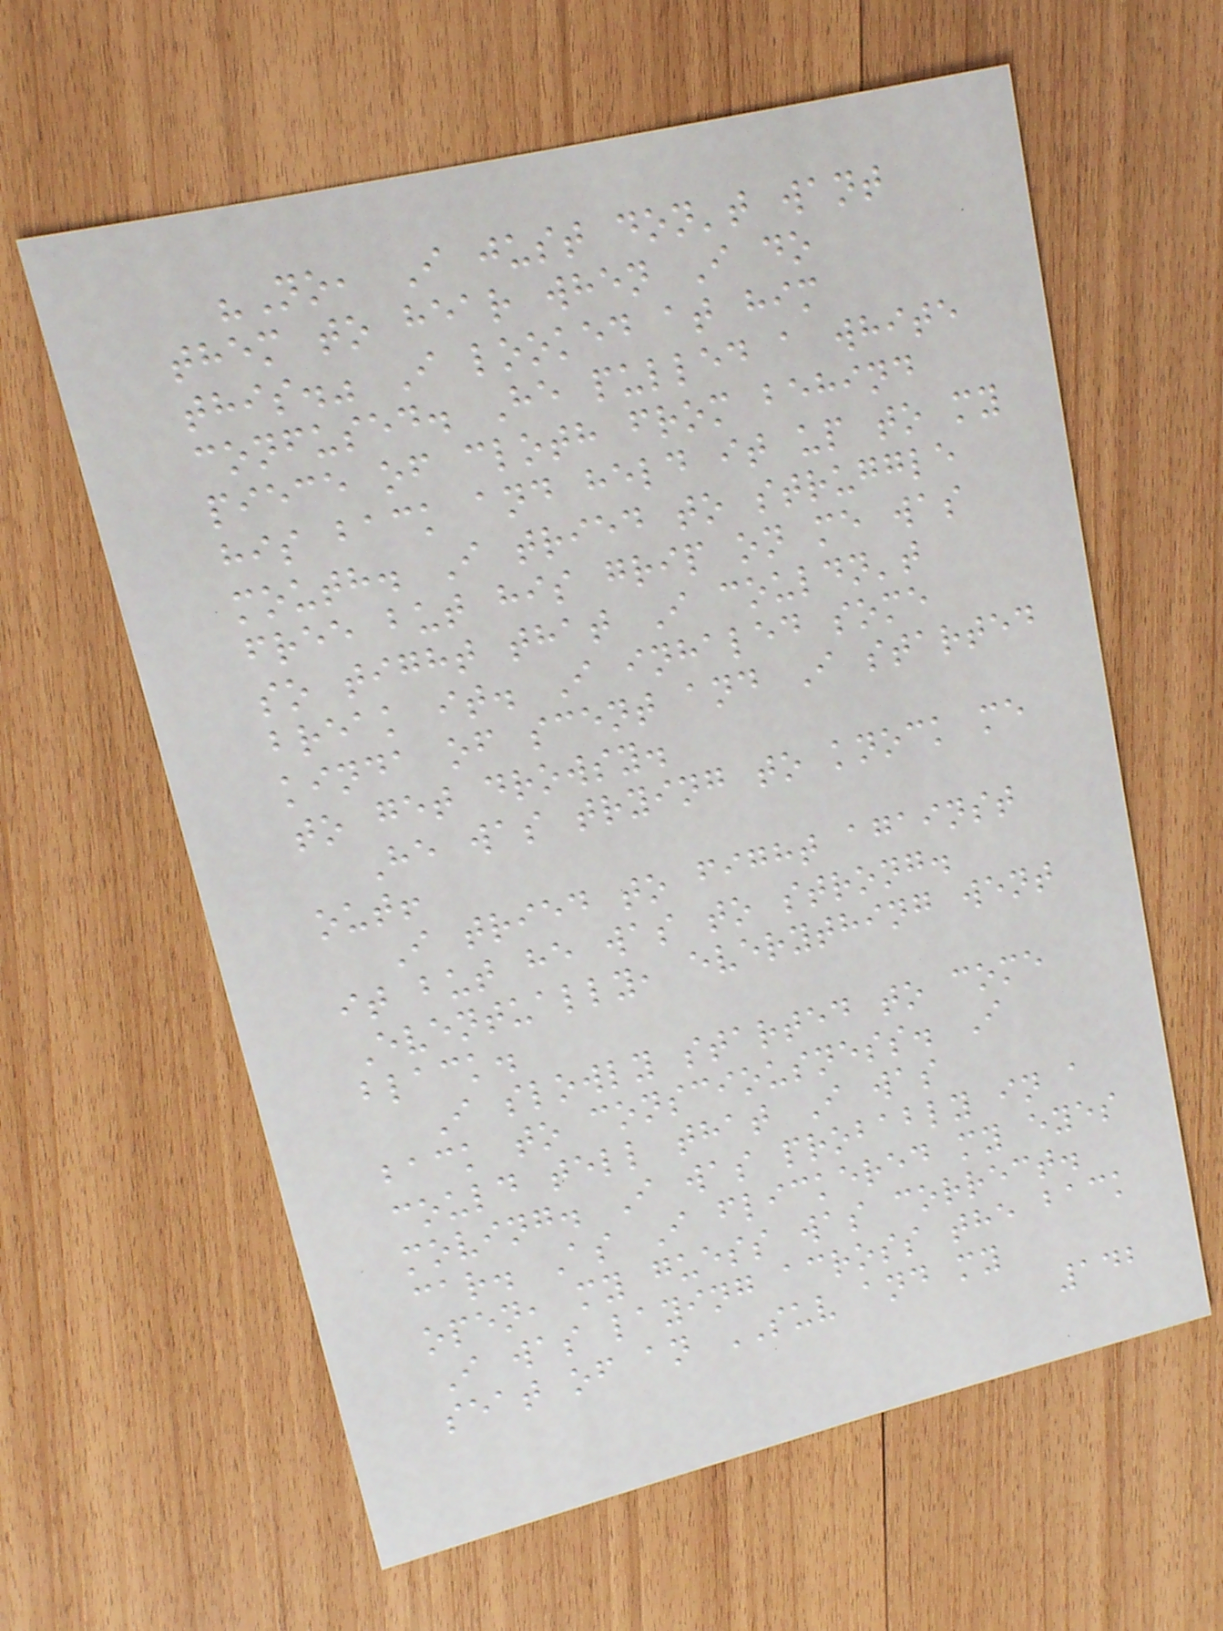"No, I just don't want
them to hear when I do
this." I looked at him
confused. He pulled a white
piece of cloth from behind
his back and held it up to my
mouth. I tried to struggle
free but his grip on me was
so tight that I couldn't
break it. I inhaled some
kinda of scent and I started
to get drowsy.
He was trying to knock me
out!
I tried to fight against
it but he was to strong.
Eventually, everything went
black.
I slowly started to come
back to consciousness. I
could tell that I was
moving. I was probably in a
car. As I flickered my eyes
open, my guess was correct.
I was laying across the back
seat of an SUV and my
142
